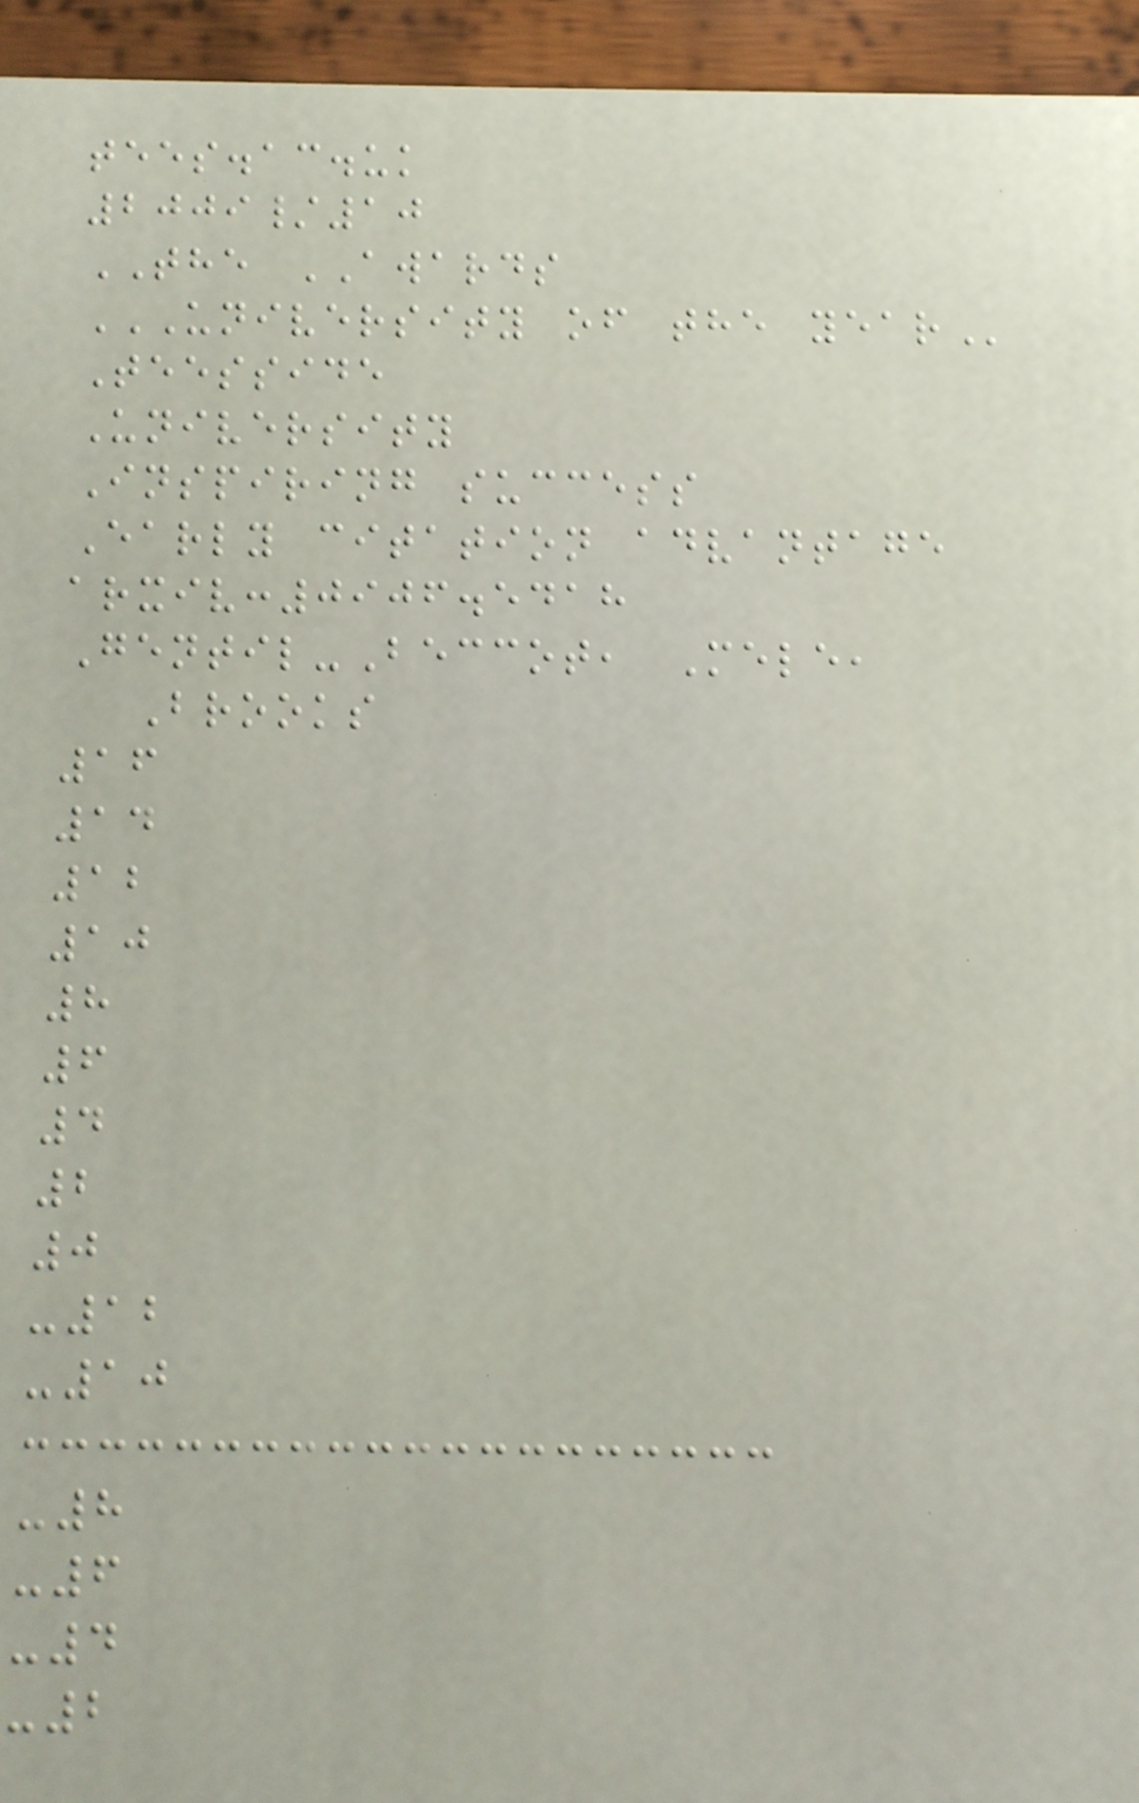tees.ac.uk
2009/10
THE AWARDS
UNIVERSITY OF THE YEAR
Teesside
University
Inspiring success
Early citation advantage
arxiv:0906.5418
Gentil-Beccot, Mele,
Brooks
16
14
12
10
8
6
4
2
0
-12
-10
-8
-6
-4
-2
